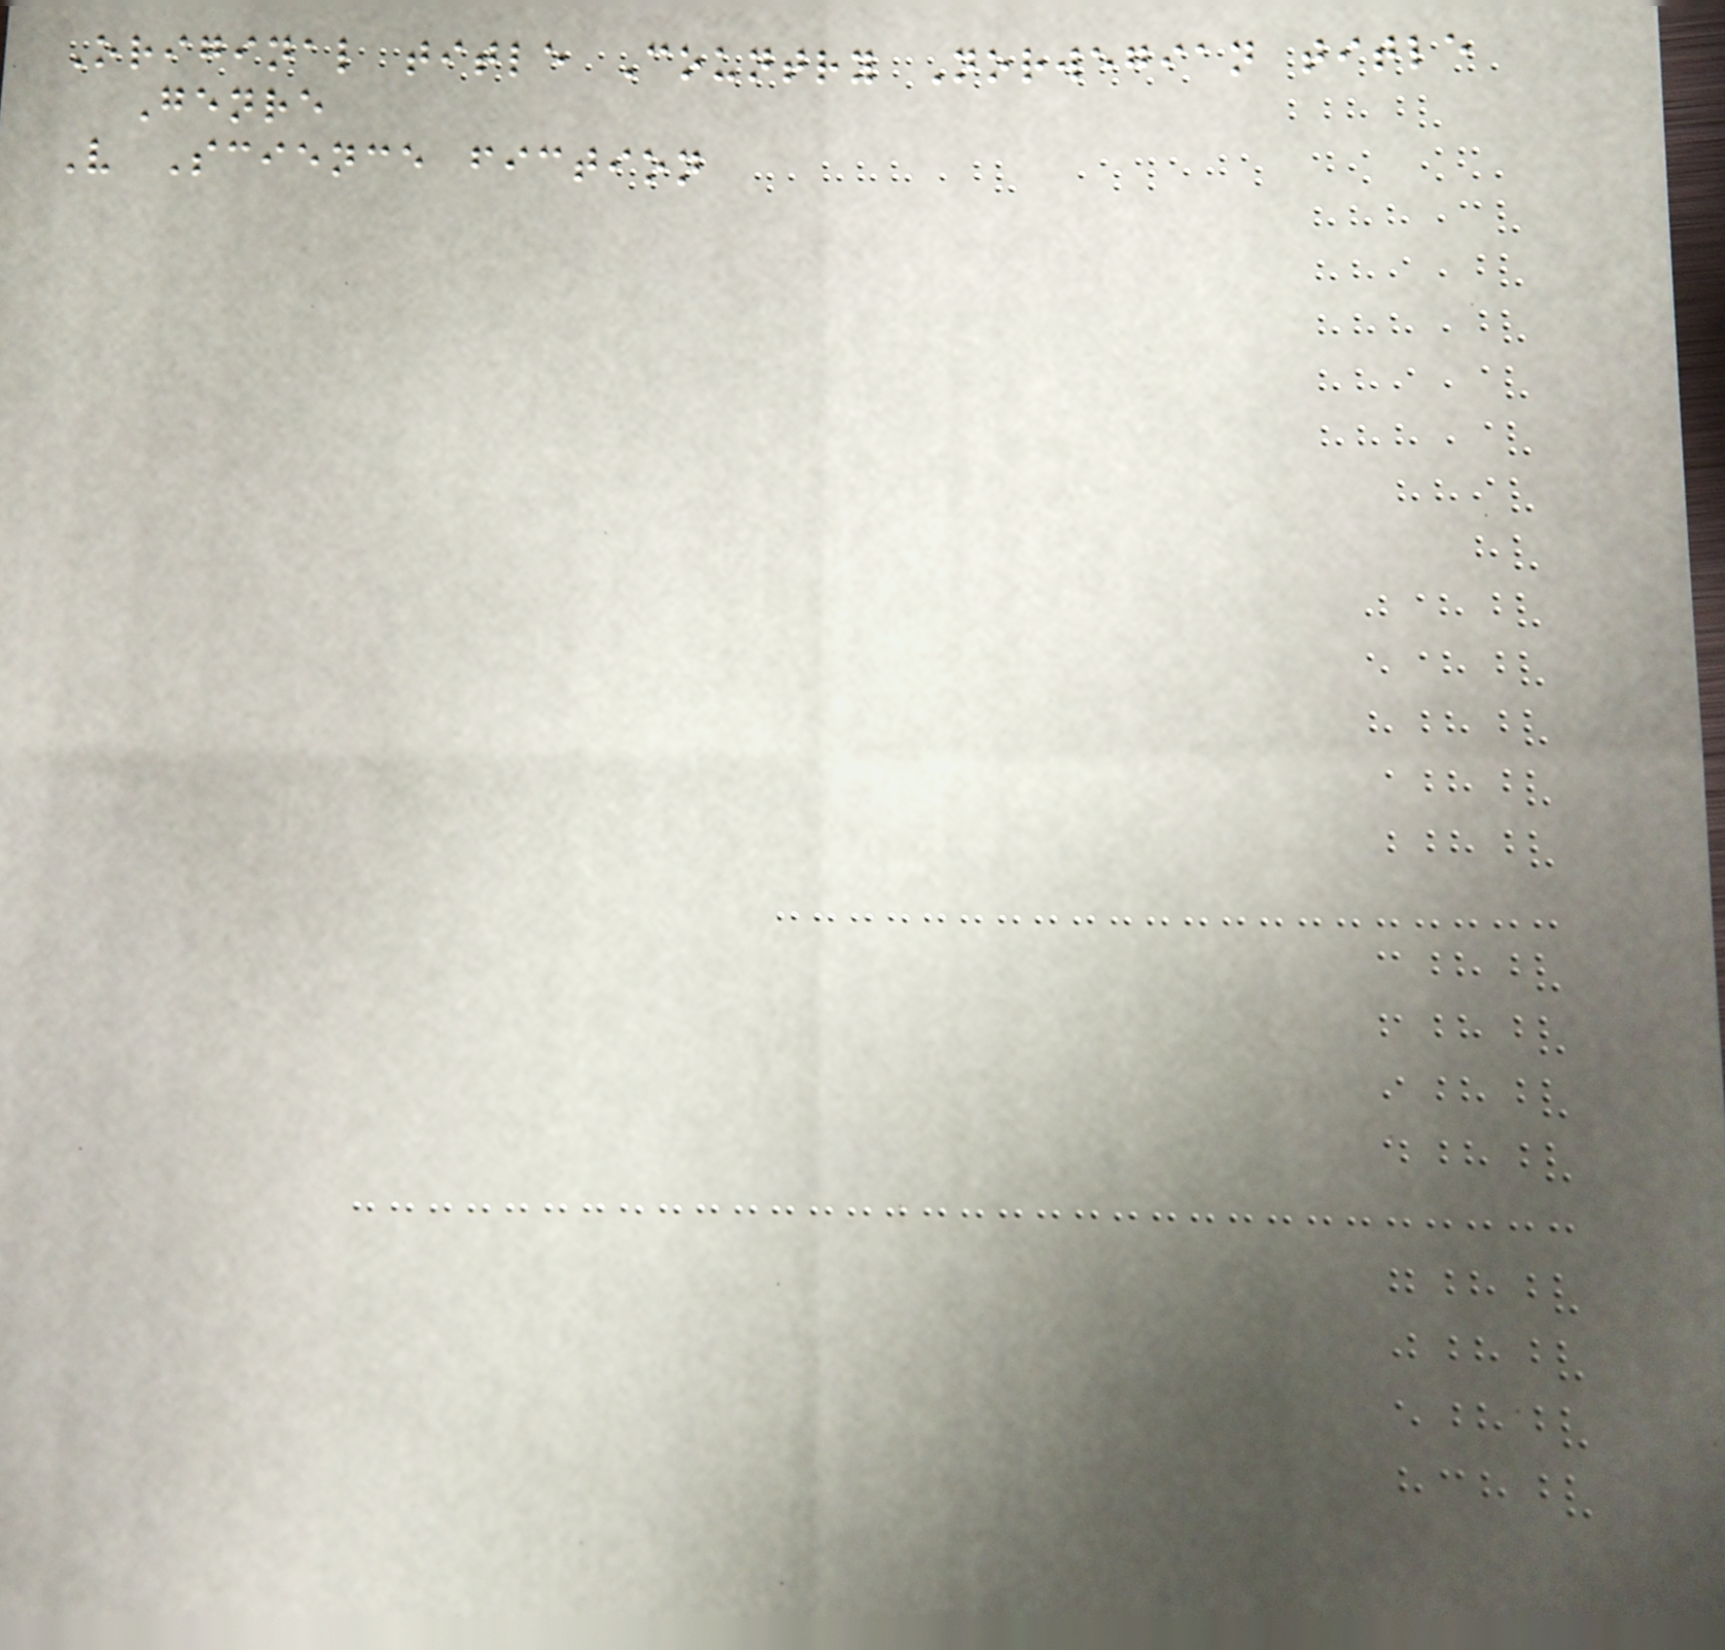Original title Country Norwegian title
Genre
V Science fiction
